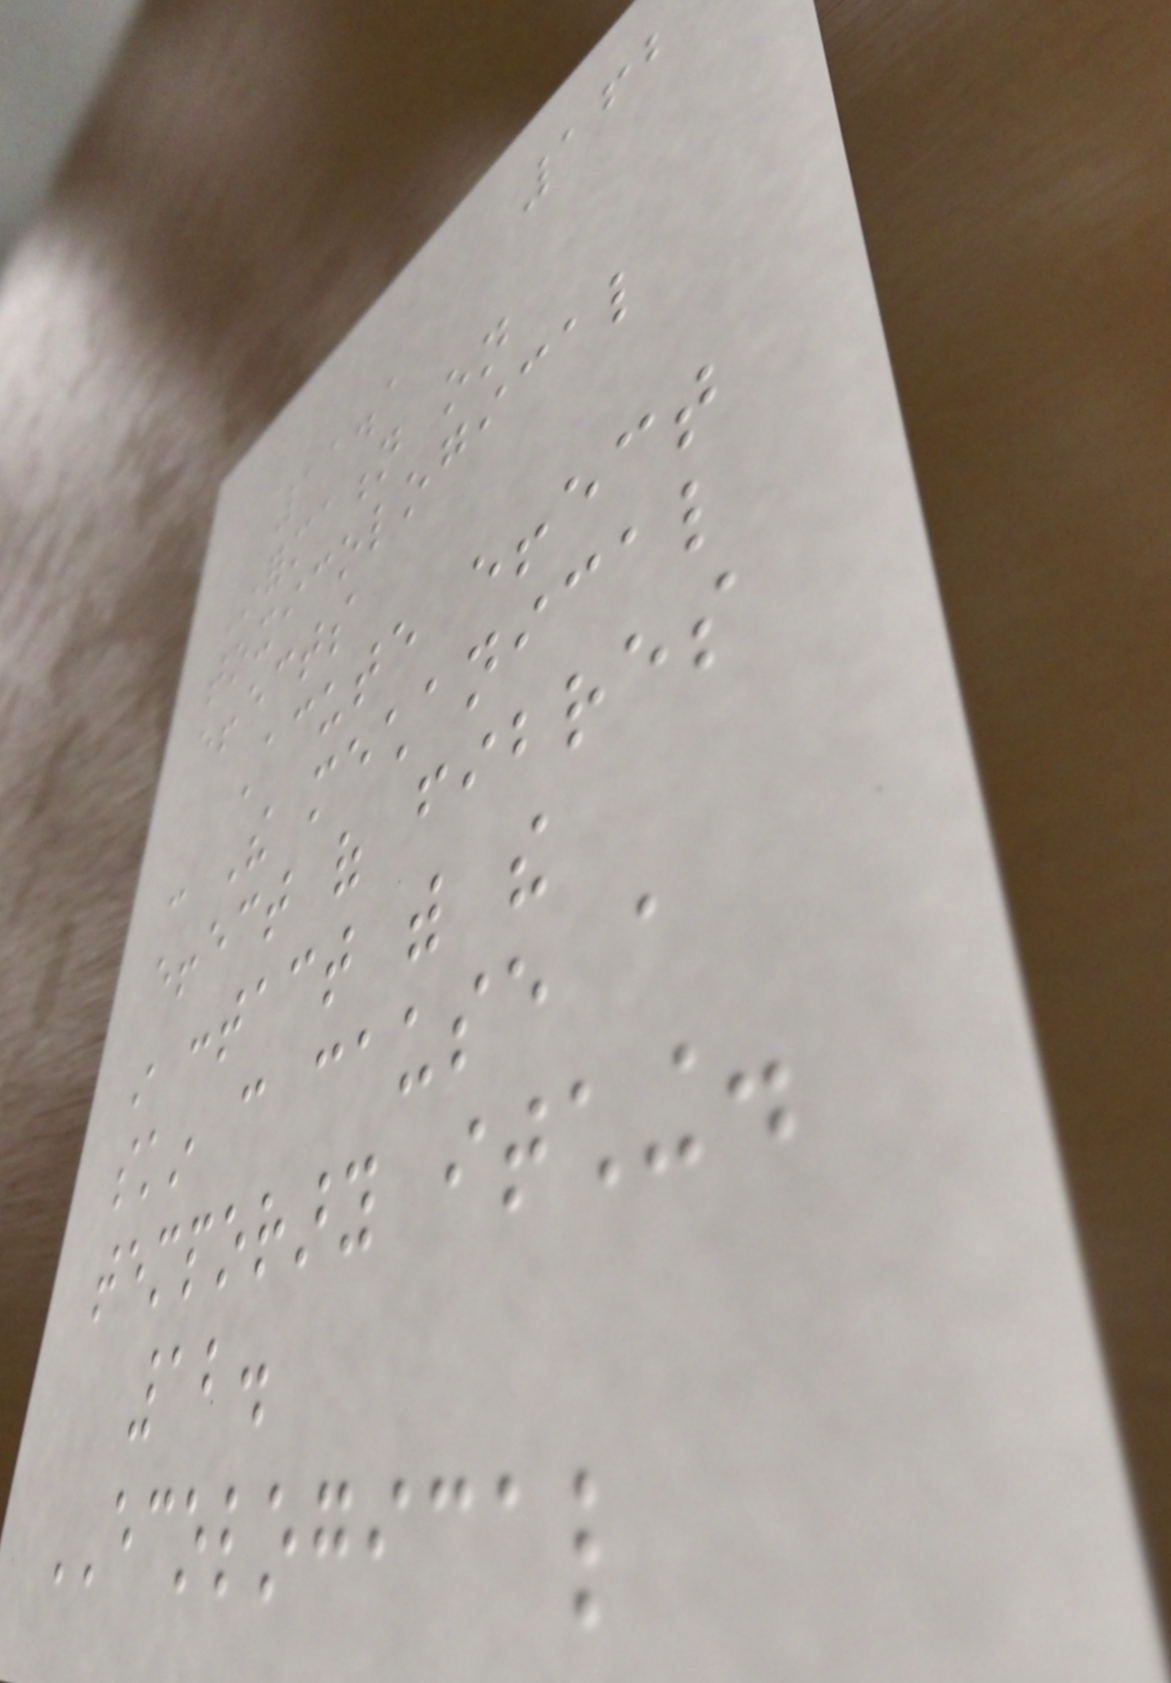162
11.1
Information on
toxicological
effects
Acute effect
: The mechanical
effect of fibres
in contact with the
skin can cause a
temporary itching.
12.
ECOLOGICAL
